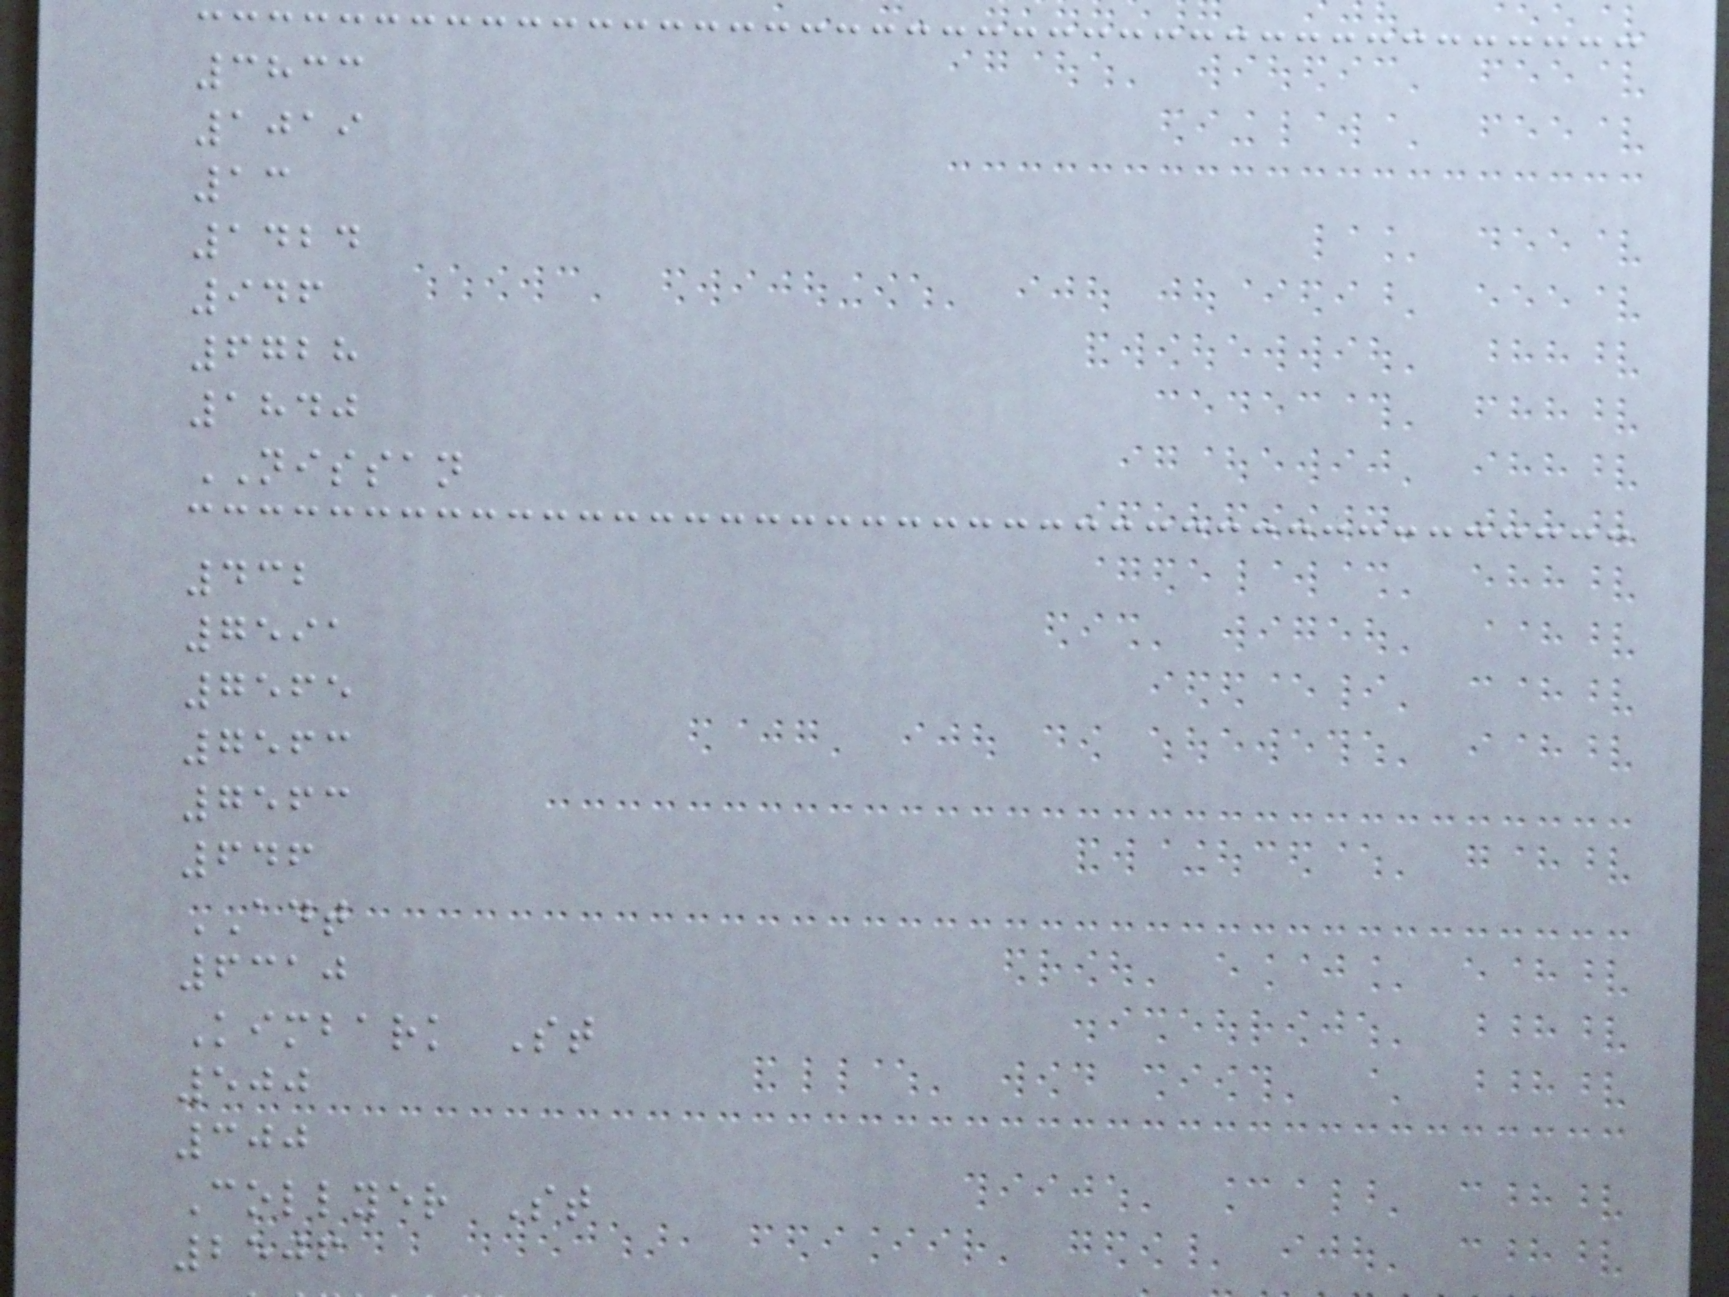3833
1019
13
1424
946
6728
1840
NISSAN
432
7591
7565
7563
7563
646
ADT
6310
Kimbark St
500
300
Collyer St
2506
